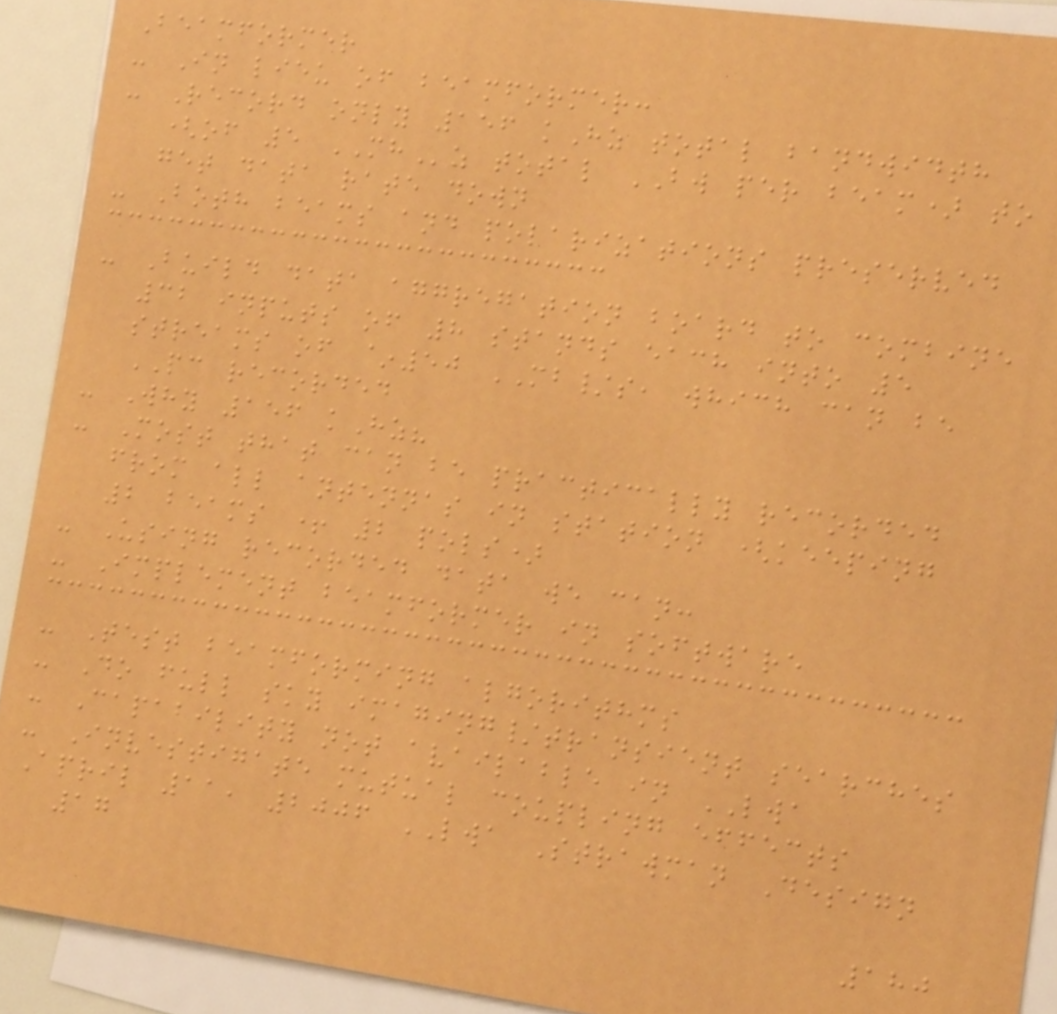Beamformer
- In lieu of beamformer:
- Record only 156 kHz total bandwidth
(of 5 MHz total BW per beam) to
get data rate down
- Both beams and polarizations preserved
- Build data aggregation board to combine
32 inputs of 8 stands each into 5
streams of ~50 MB/s, which can be
PC recorded
- Why 156 kHz?
- Most that can be practically recorded
from all antennas in station (keeping
2 beams + 2 pols)
- Using recorded data we can:
- Implement beamformer in software
- Test beamforming algorithms
- Do full sky imaging/transient searches
- Capability not available in LWA
- Investigate mutual coupling effects
April 11, 2006 LWA Strawman Design
17
180
